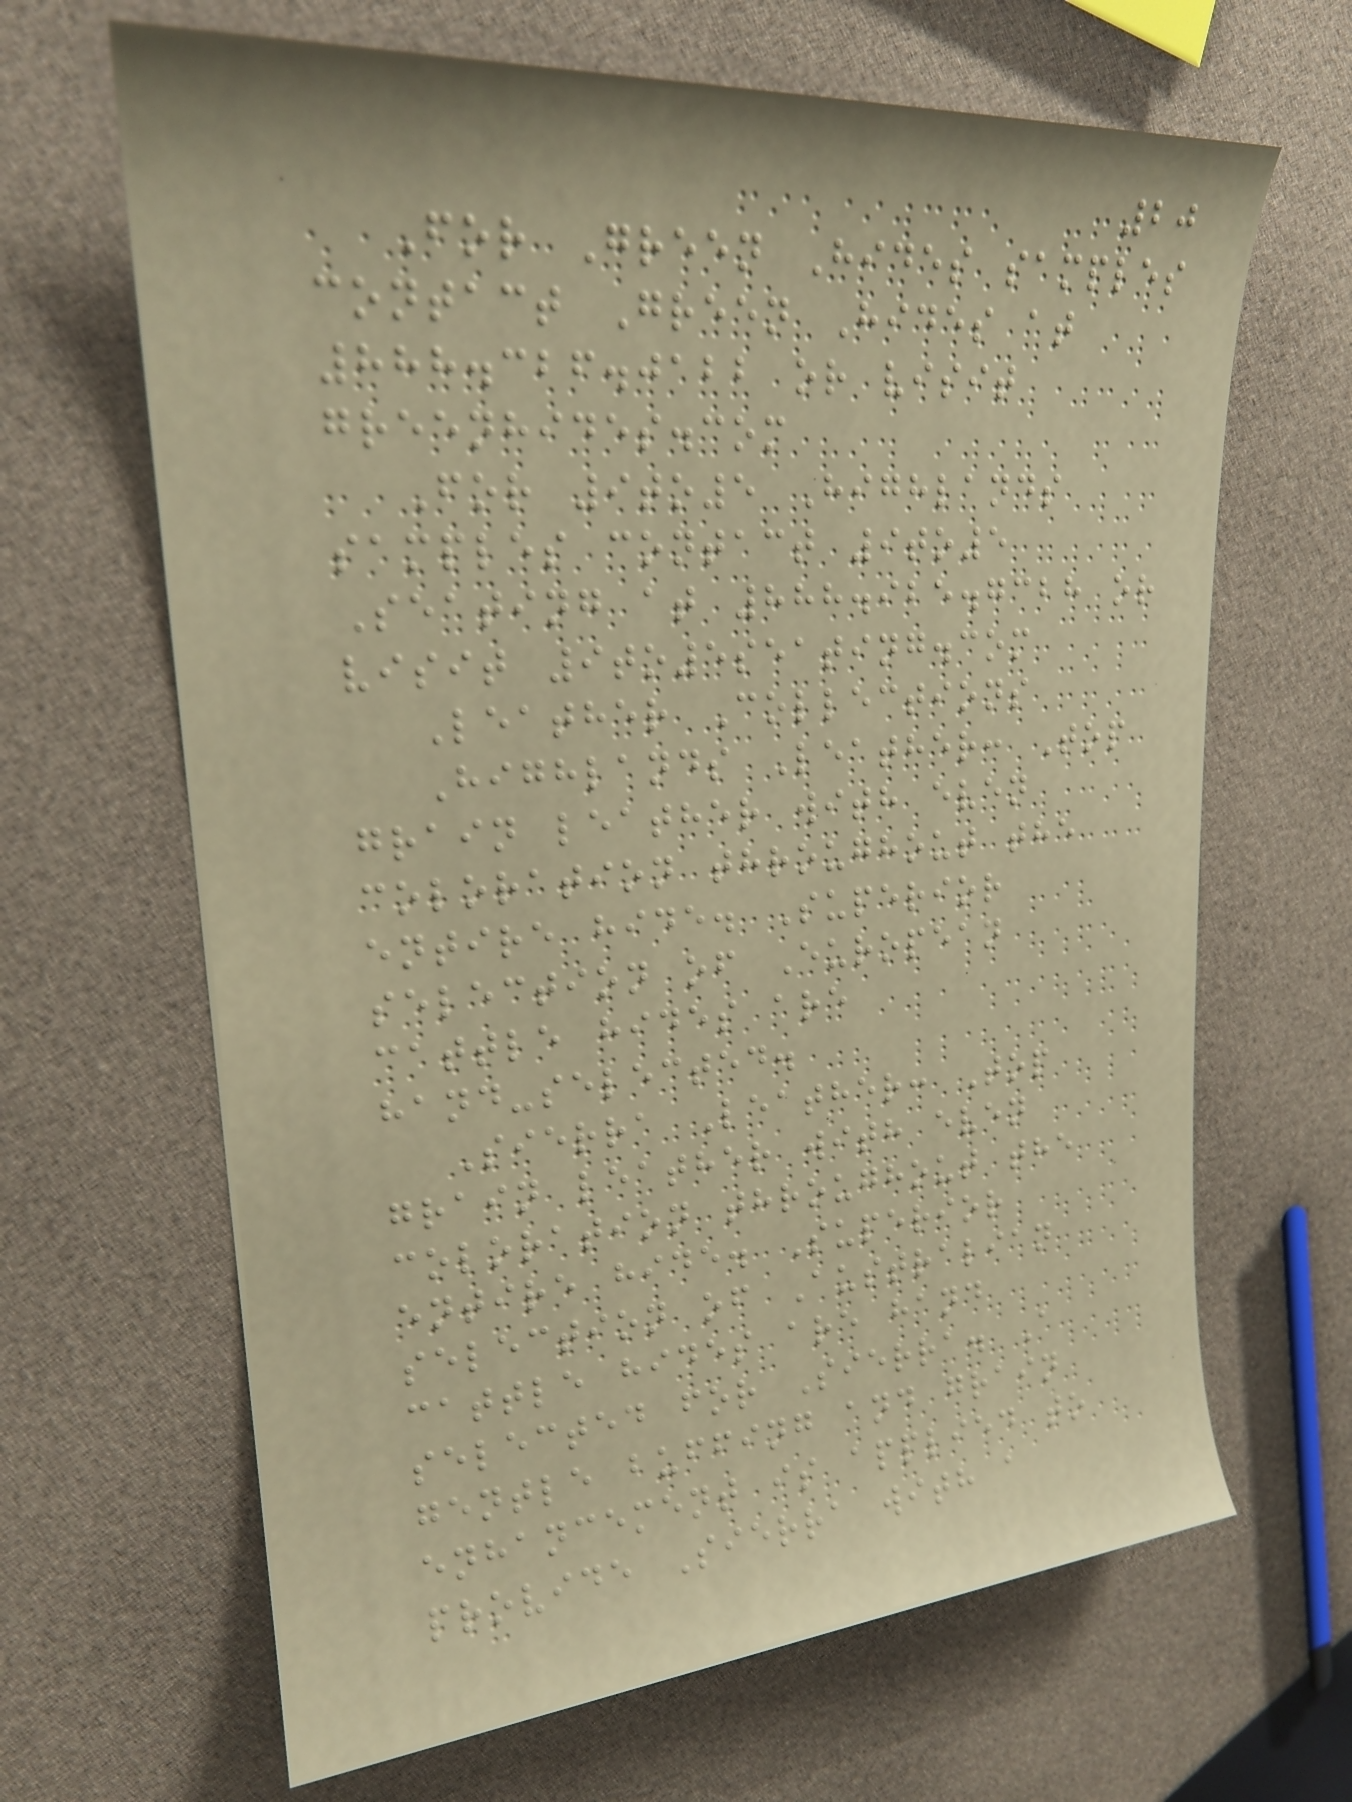20
For Green Hides samples
contact Green Hides at
888.326.0122 or visit
greenhides.com
For 9to5 Highlands
samples contact 9to5
Seating at 888.925.7328 or
visit 9to5seating.com
Leather Collections
Highlands Leather: Top
grain leather with even
coloration throughout the
entire hide. Superior
selection of European
cattle hides are
hand-selected.
Sierra Leather: Top
grain leather with even
coloration throughout the
entire hide. Superior
selection of Australian
cattle hides are hand
selected for Sierra. A
gentle buffing and grain
enhancement is applied to
provide Sierra with a
